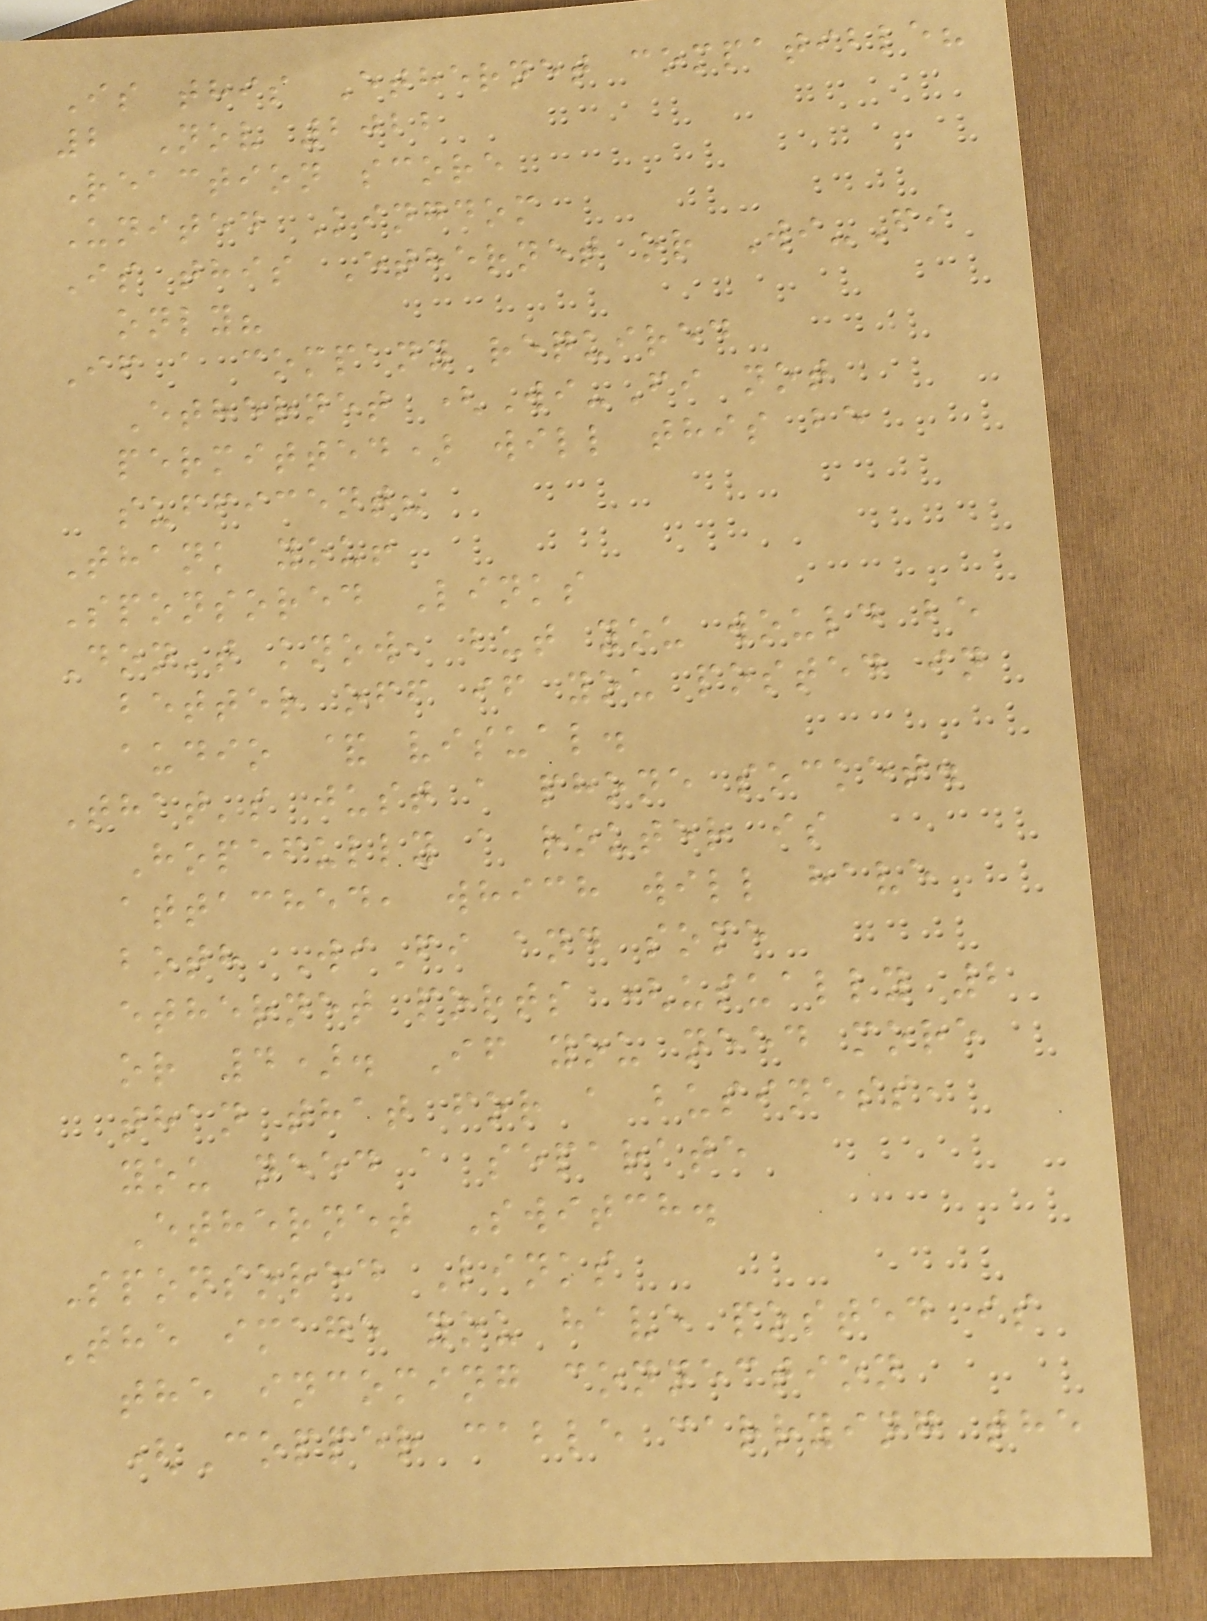Is this Ethernet compatible?
2 Nov 2022
Reaction score
United Kingdom
Is this Ethernet or Wi-Fi
only?
If a company required
Ethernet (Wi-Fi not
permitted) will this be
sufficent?
Thank you!
Sponsored Links
Don't know, but you would be
better off if you posted in
audio & visual.
That's just a phone socket.
Hopefully a router is
attached, which will have
both WiFi and some
ethernet ports (usually 2
or 4). If you need more
than that for a business,
you need a separate
Ethernet Switch.
Sponsored Links
The image you have posted is
the incoming connection
(Copper cable carrying the
